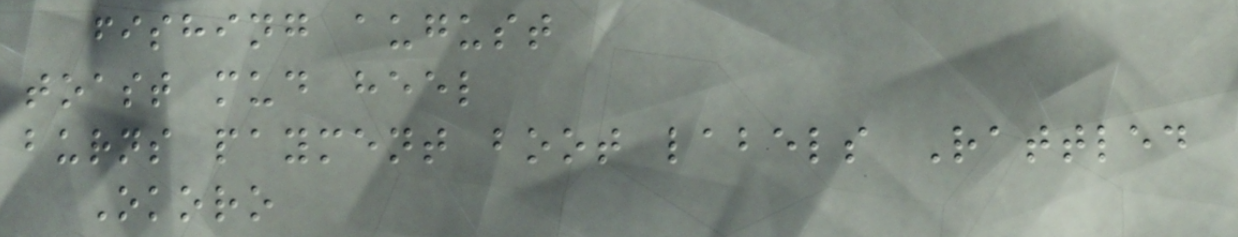fishing august
toast mud heel
burns payment boot labels Rattled
Okoro
